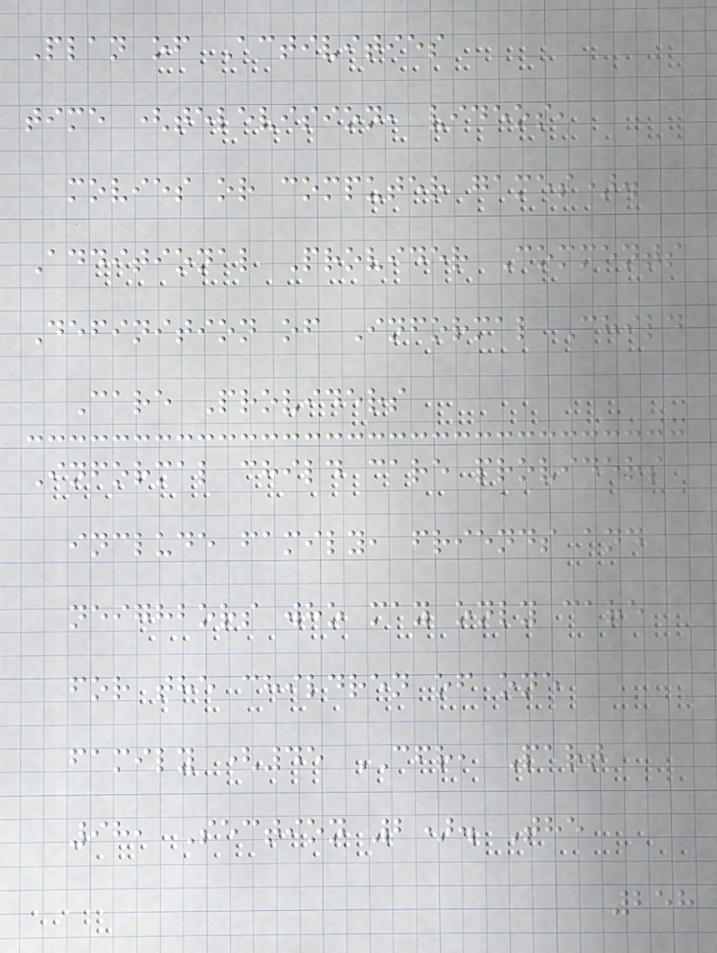Plan of Activities
time (television, videos,
movies or computer games).
Additional Provider Comments
Definition of Informal Child
Care Providers
Informal child care providers
include family, friends and
neighbors who may only care
for the children of one
family (45 CFR, Part
98, Section 2). The
258
